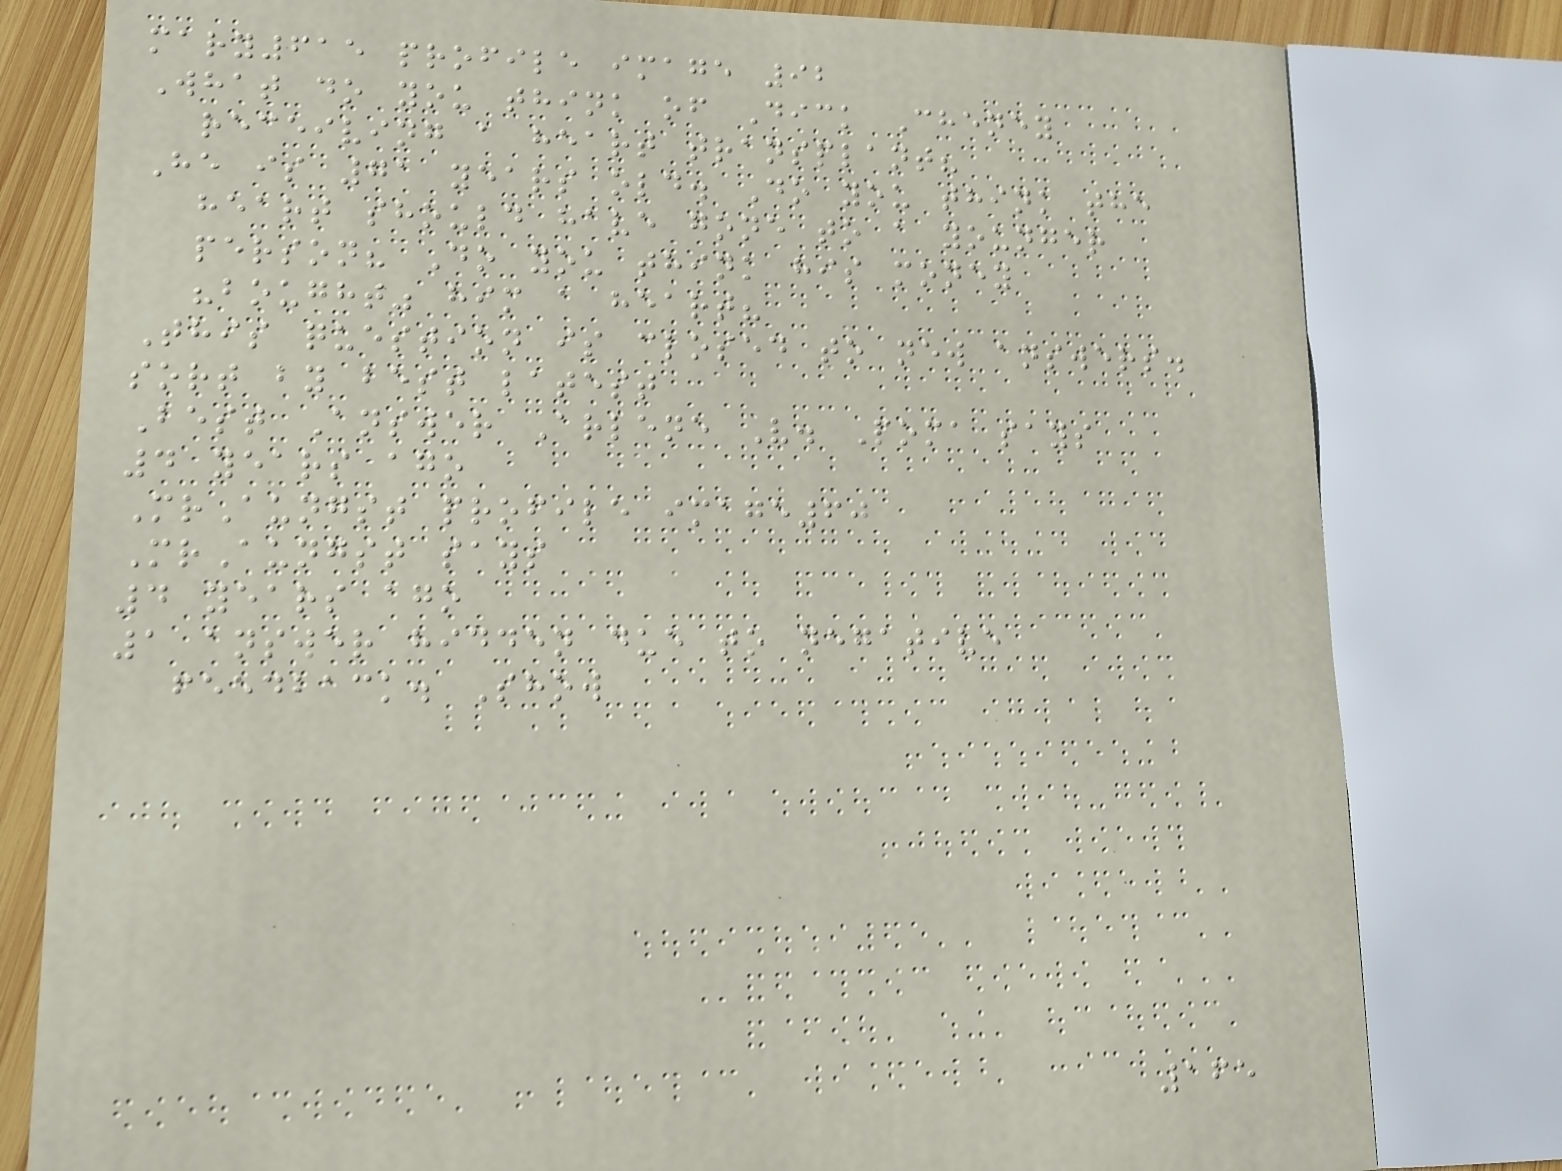mary615 profile image 92
What do you think of Dick Cheney
receiving a heart transplant?
He is 71 years old. Do you think the
heart should have gone to a younger
person? Do you think his money
"bought" him a heart?
This question is closed to new answers.
sort by best latest
Best Answer Arlene V. Poma says
4 years ago
MrAungst profile image60
MrAungst says
4 years ago
1 answer hidden due to negative
feedback. Show
165
